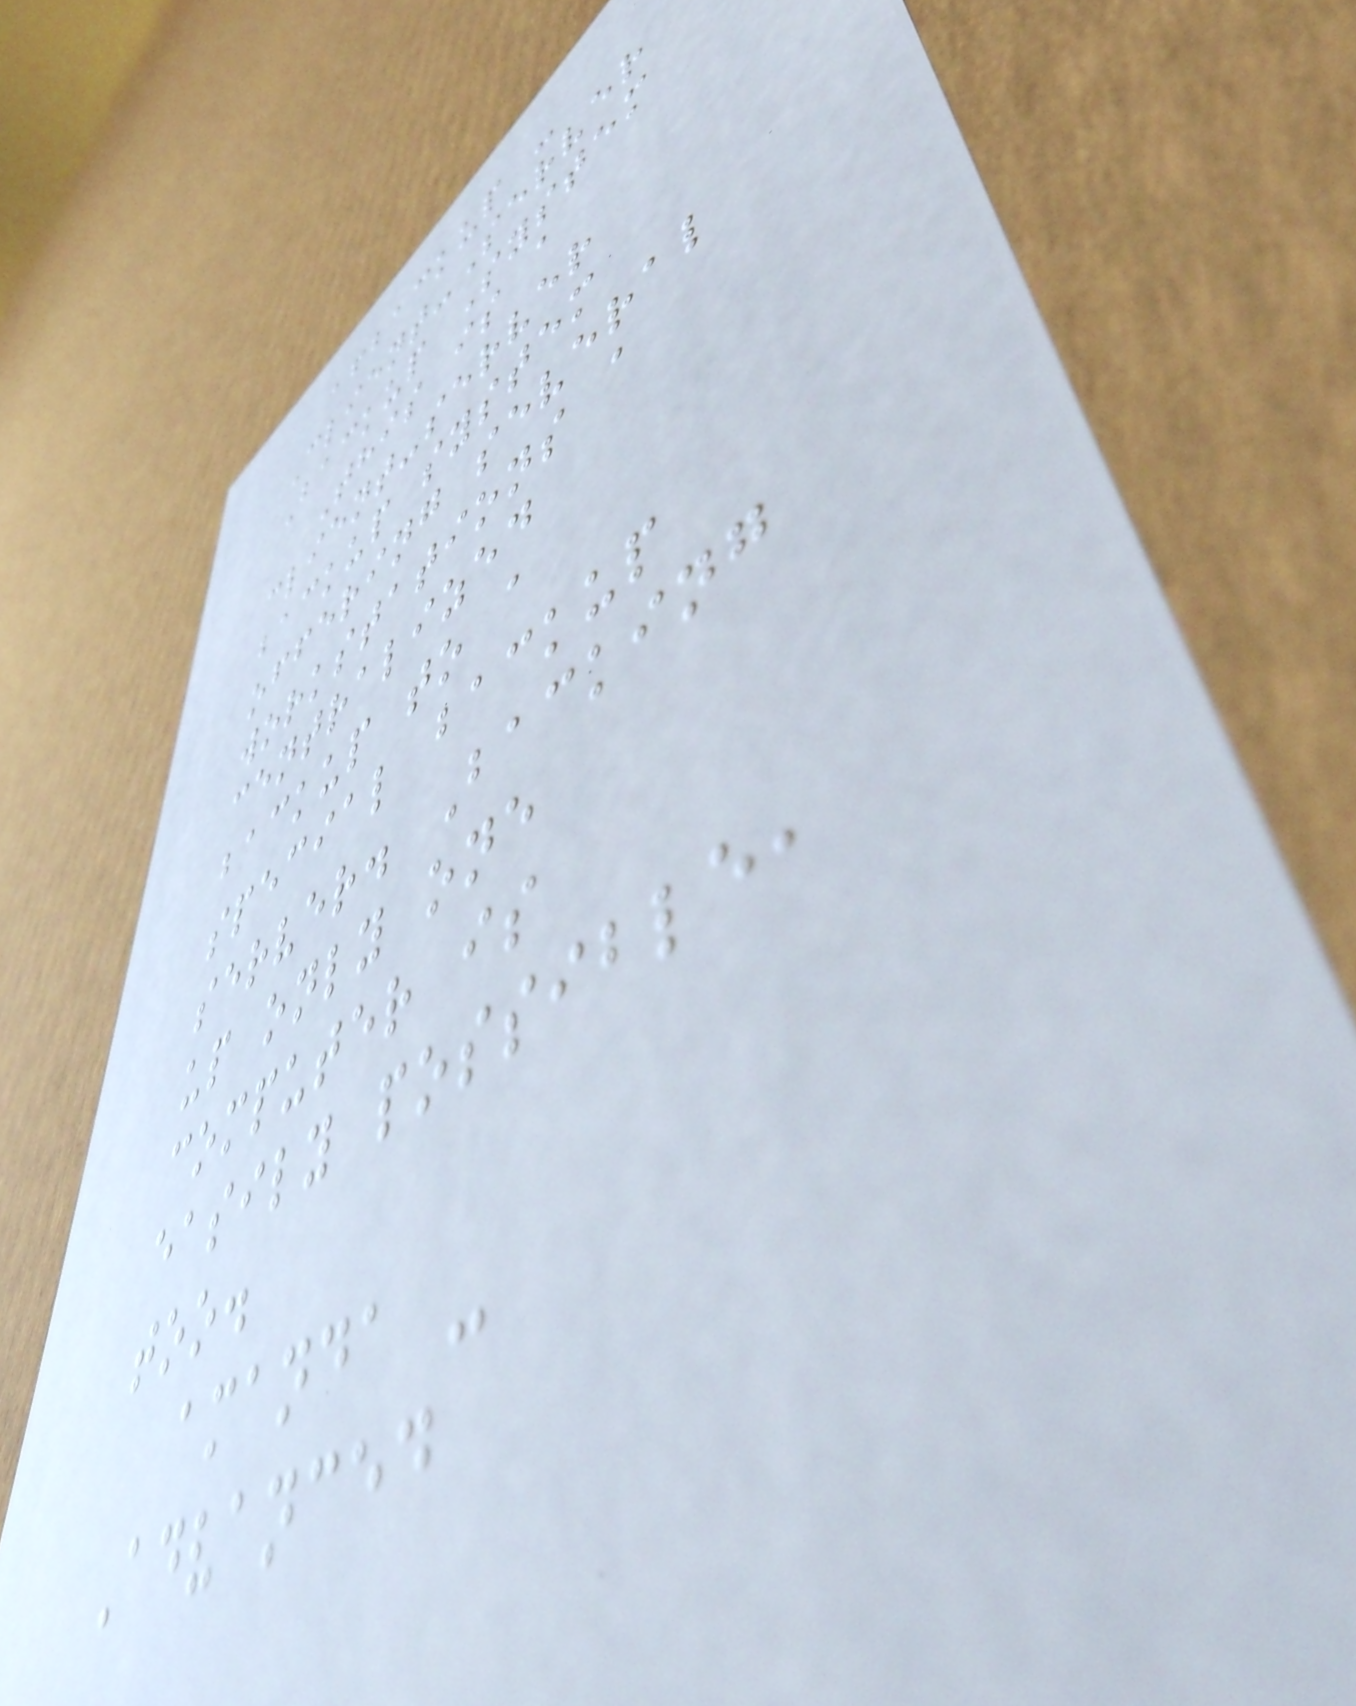afbackup -
Client-Server
Backup System
This is a
client-server
backup system
offering several
workstations a
centralized
backup to a
special backup
server. Backing
up only one
computer is
easily possible,
too.
amanda -
Advanced
